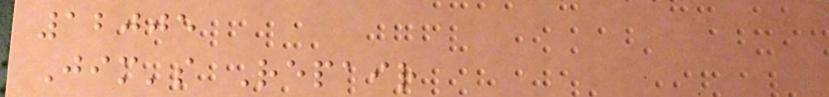12005
Jim's Repair
